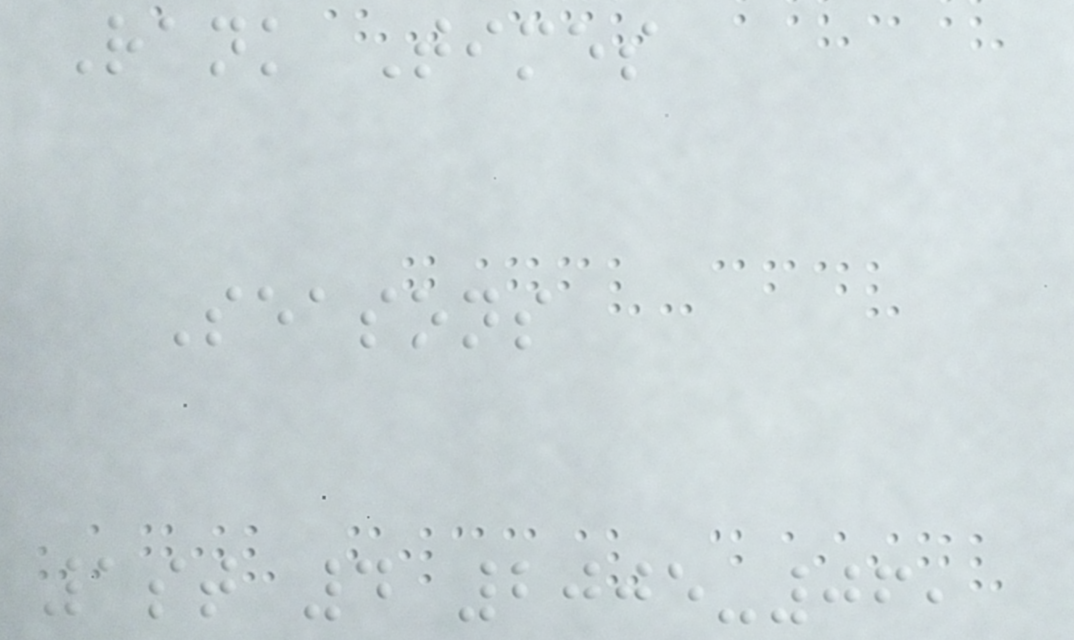Rank Times
Seasons
1st 4 2005-06,
